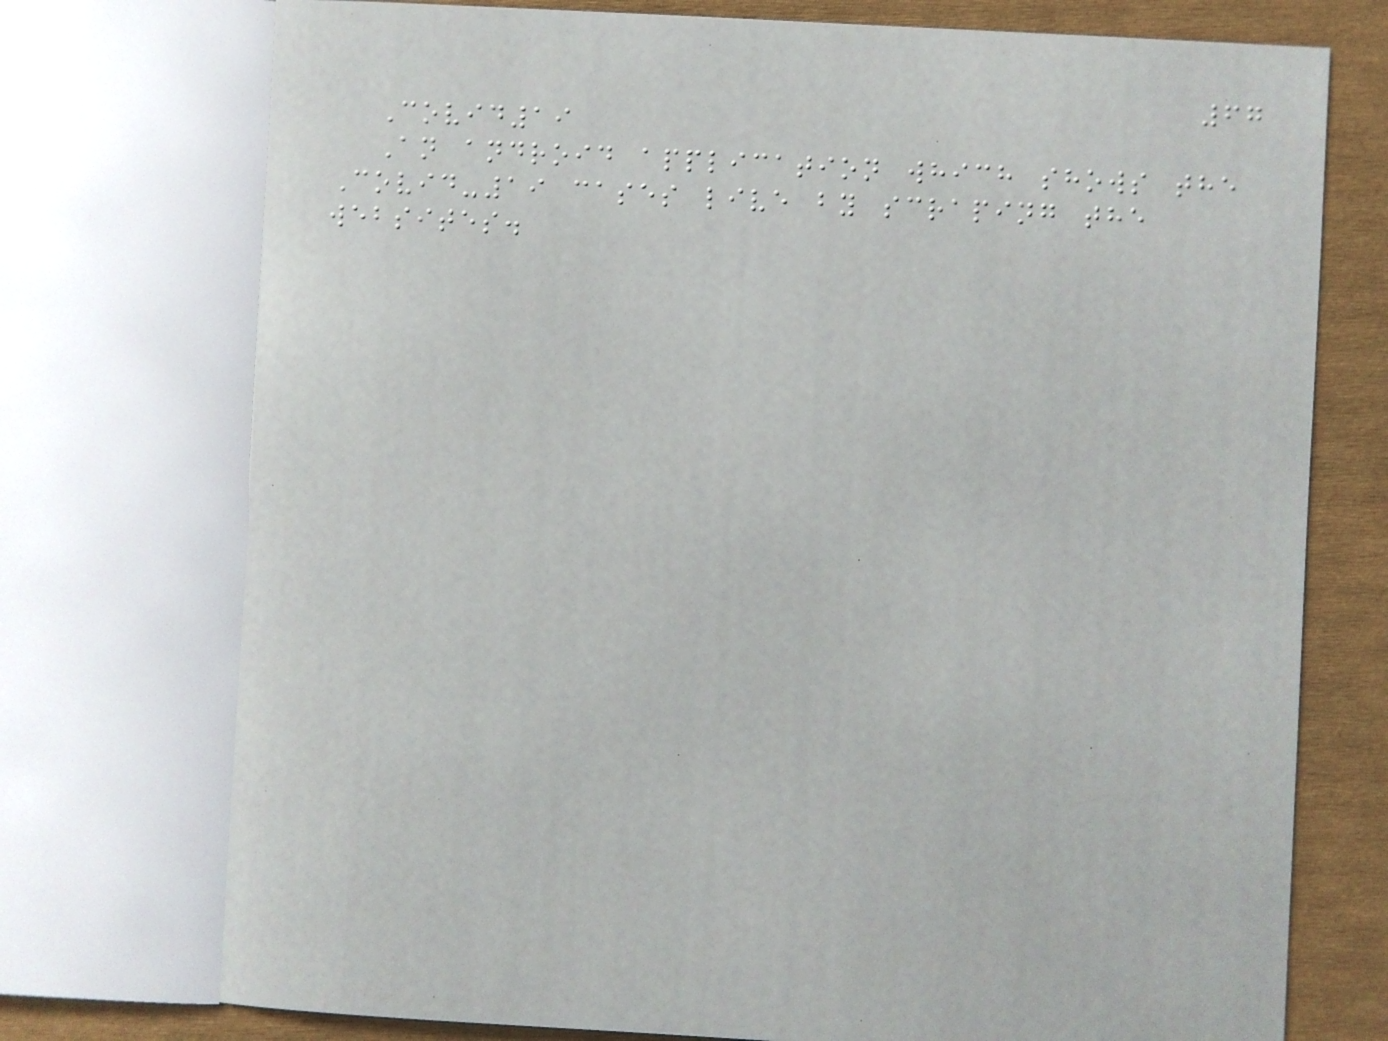67
Covid19
An android application which shows the
Covid-19 cases live by scraping the
websites.
